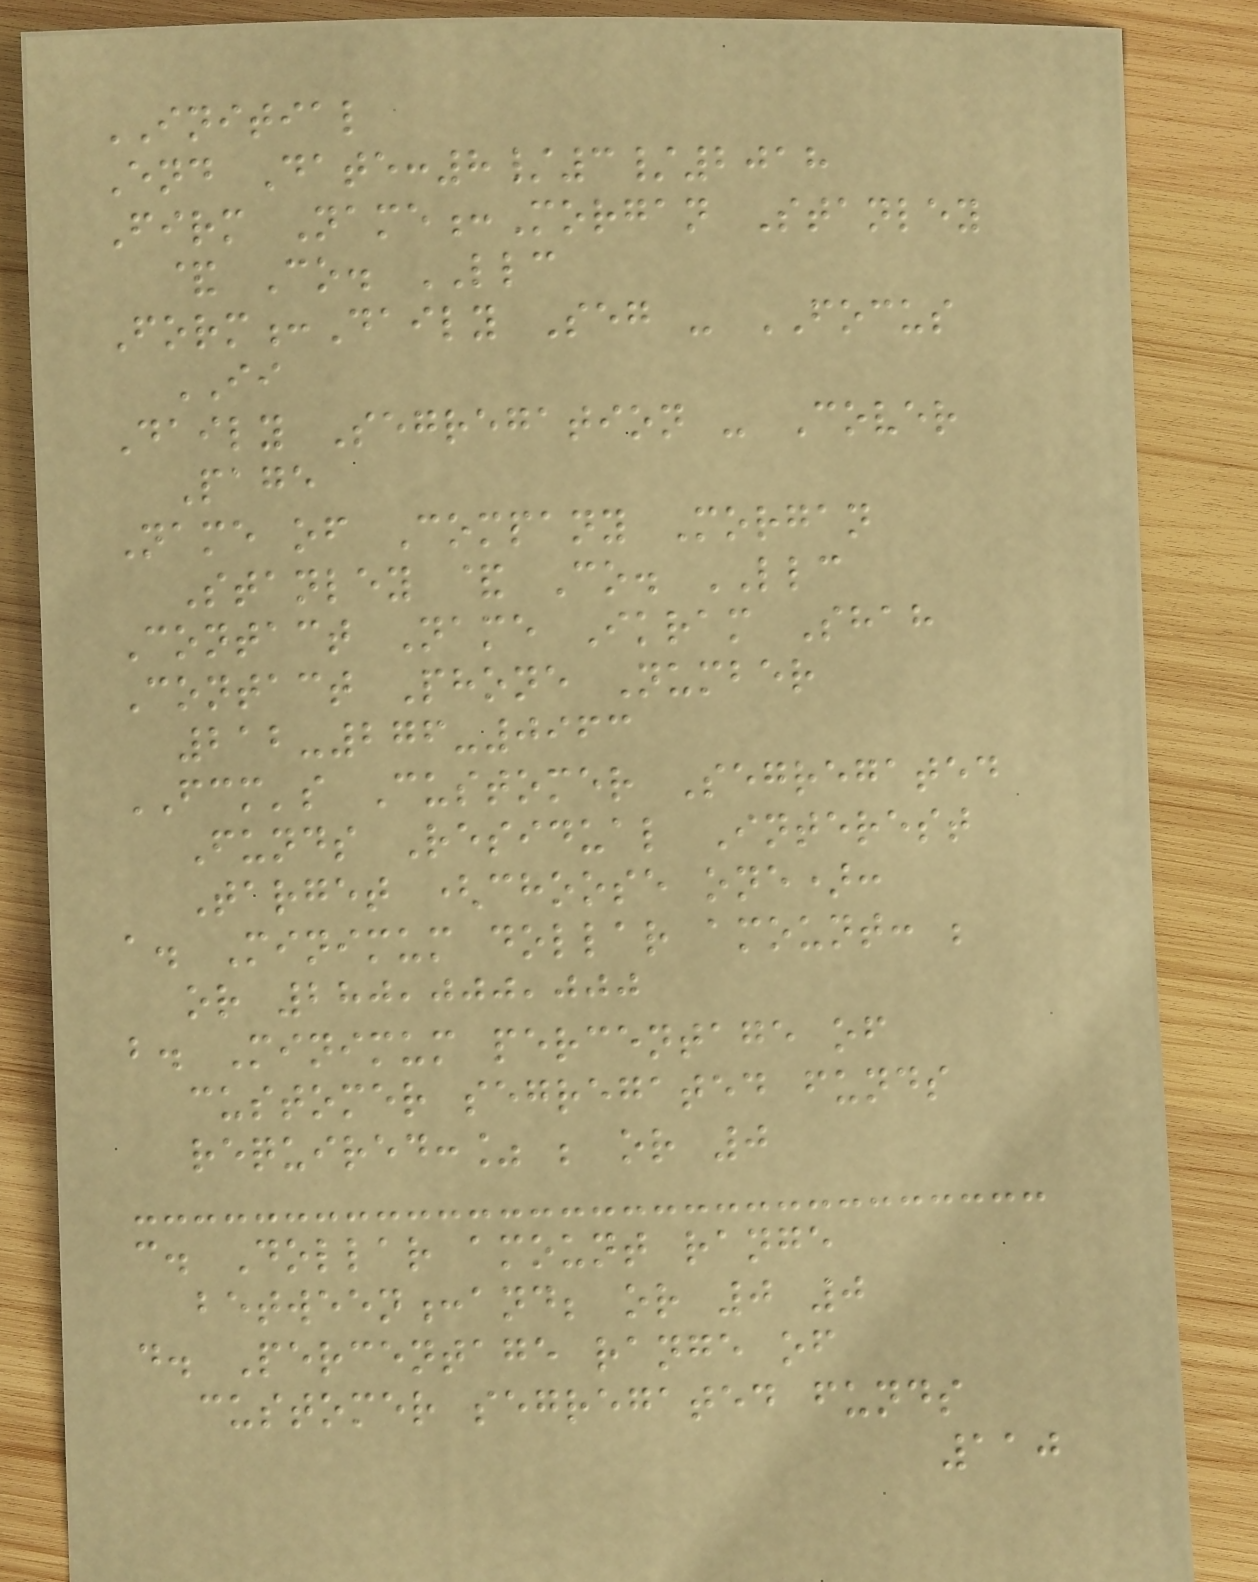INITIAL
End Date:8/3/2018
Firm Name:Morgan Stanley
& Co. LLC
Form:Daily Seg - FOCUS
II
Daily Segregation - Cover
Page
Name of Company Morgan
Stanley & Co. LLC
Contact Name Ikram Shah
Contact Phone Number
212-276-0963
FCM's Customer Segregated
Funds Residual Interest
Target (choose one):
a. Minimum dollar amount: ;
or 280,000,000
b. Minimum percentage of
customer segregated funds
required:% ; or 0
c. Dollar amount range
between:and; or 0 0
d. Percentage range of
customer segregated funds
110
